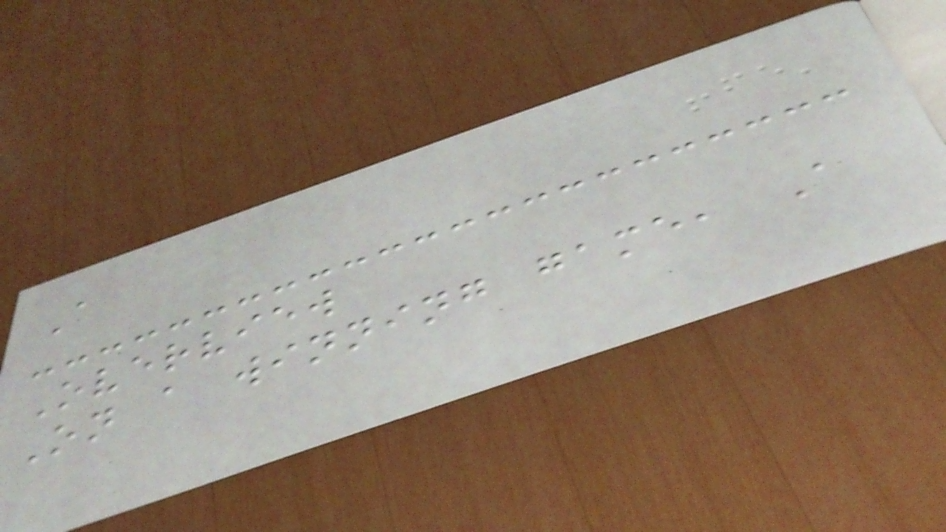A
Overview
On a winning game, A
